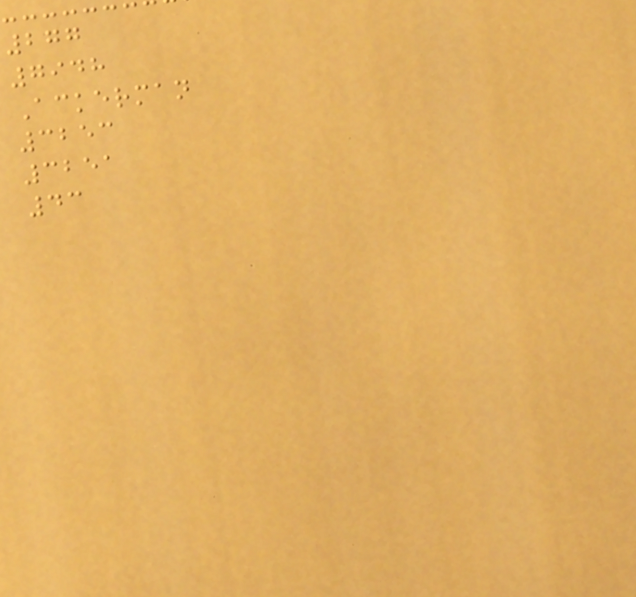277
7948
Ackerman
3253
3251
43
